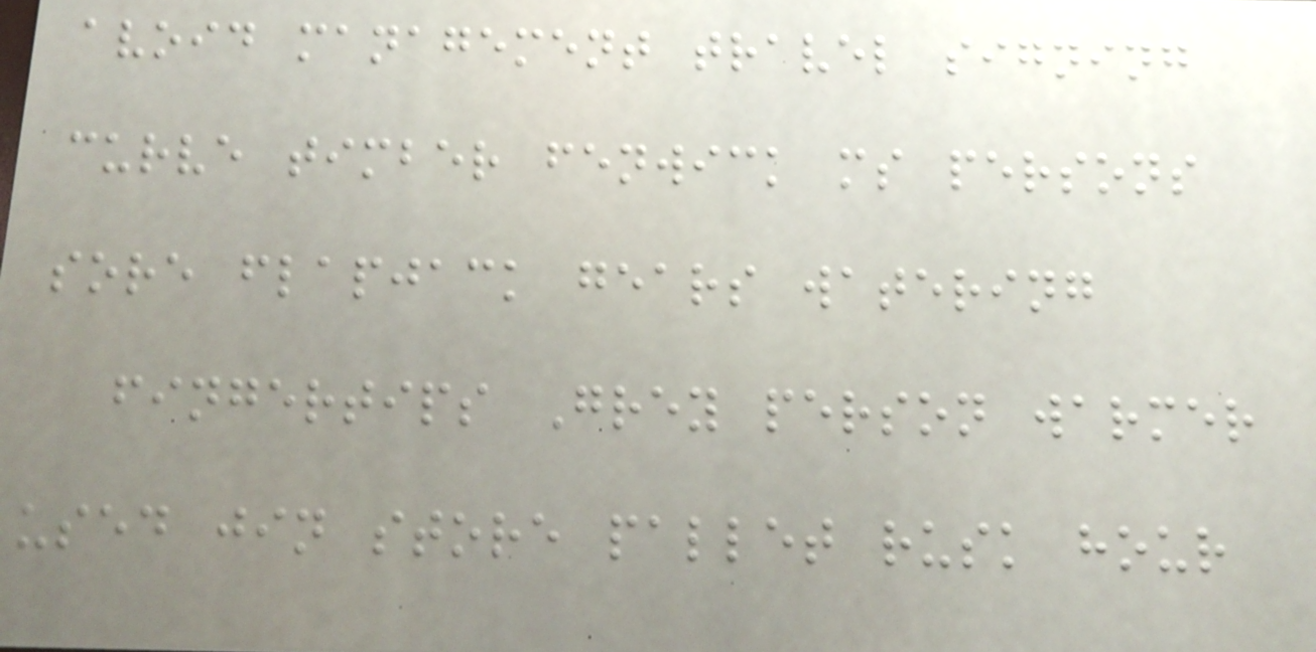avoid management travel signing
curve timber fenwick ms persons
sore flapjack gears watering
fingertips Grey person warmer
used jin store pallet rusk hour
